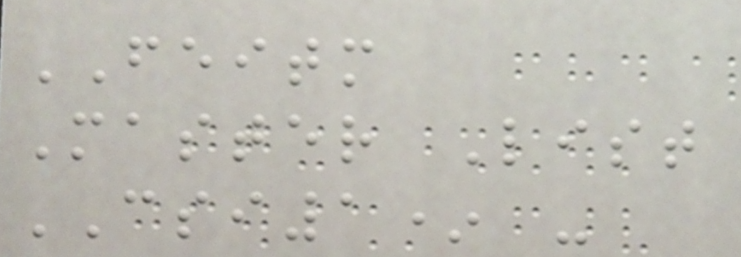FEITM
Master List
CSI1* -
